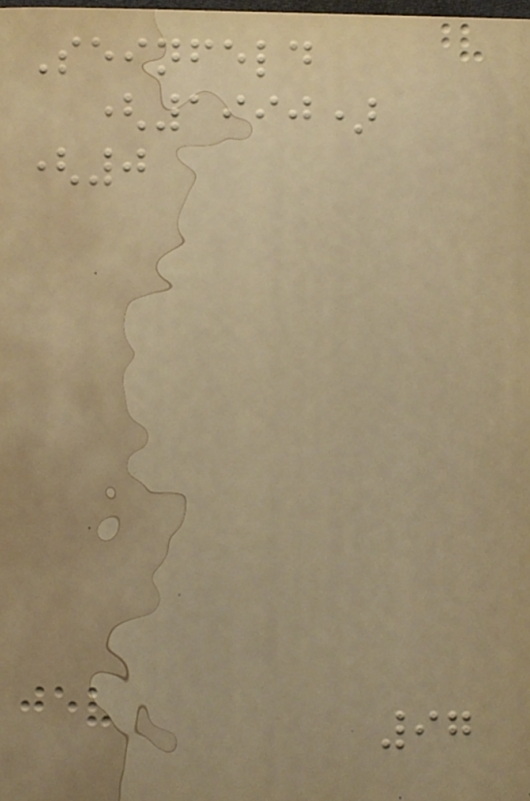Seinfeld
(1990)
(0
97
